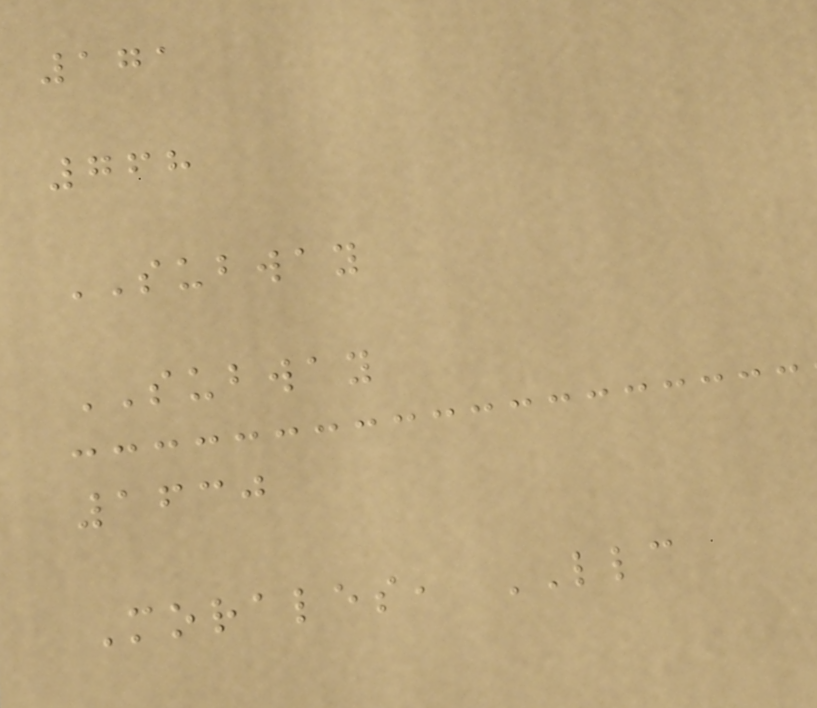171
768
SUBWAY
SUBWAY
1630
Morales, LLC
